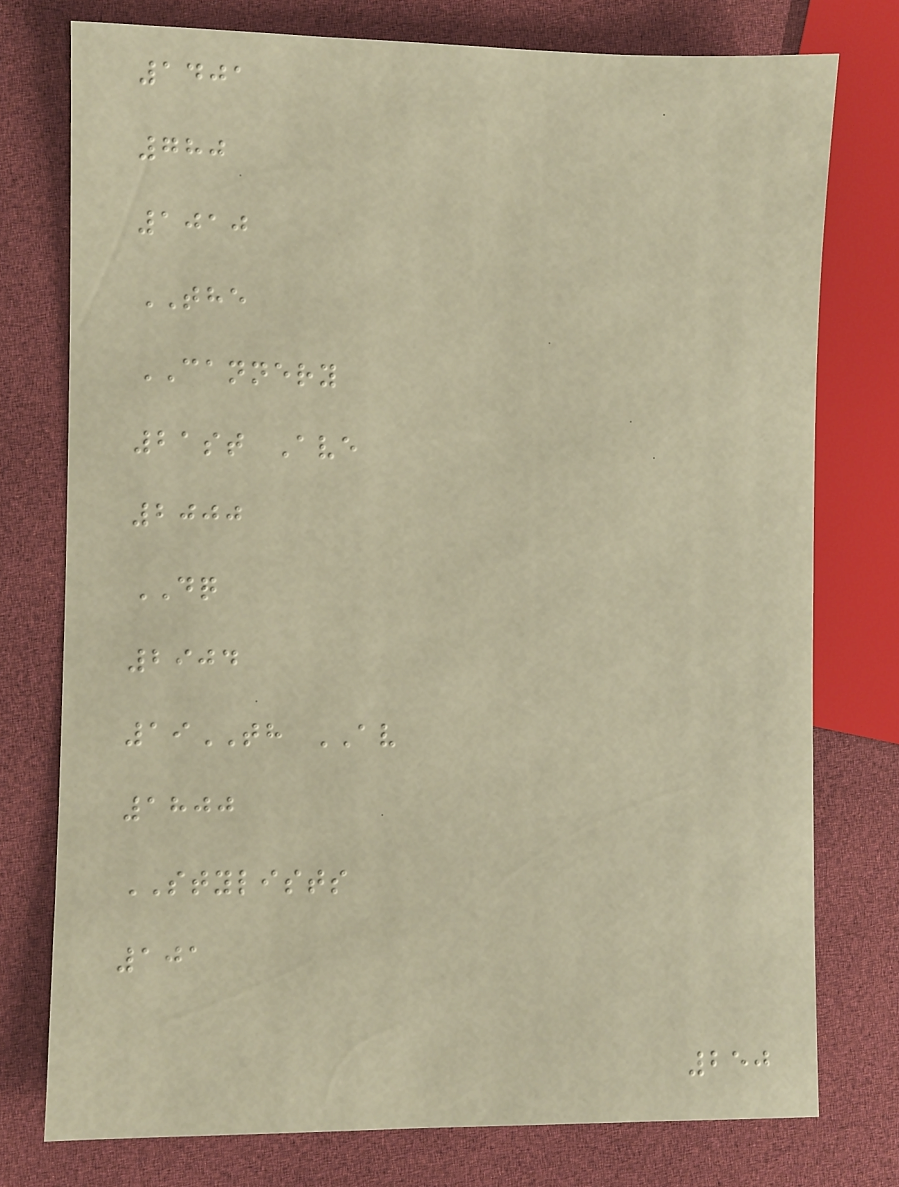1401
780
1010
THE
CANNERY
21st Ave
2000
DQ
2904
19TH AV
1800
STYLISTS
101
250
